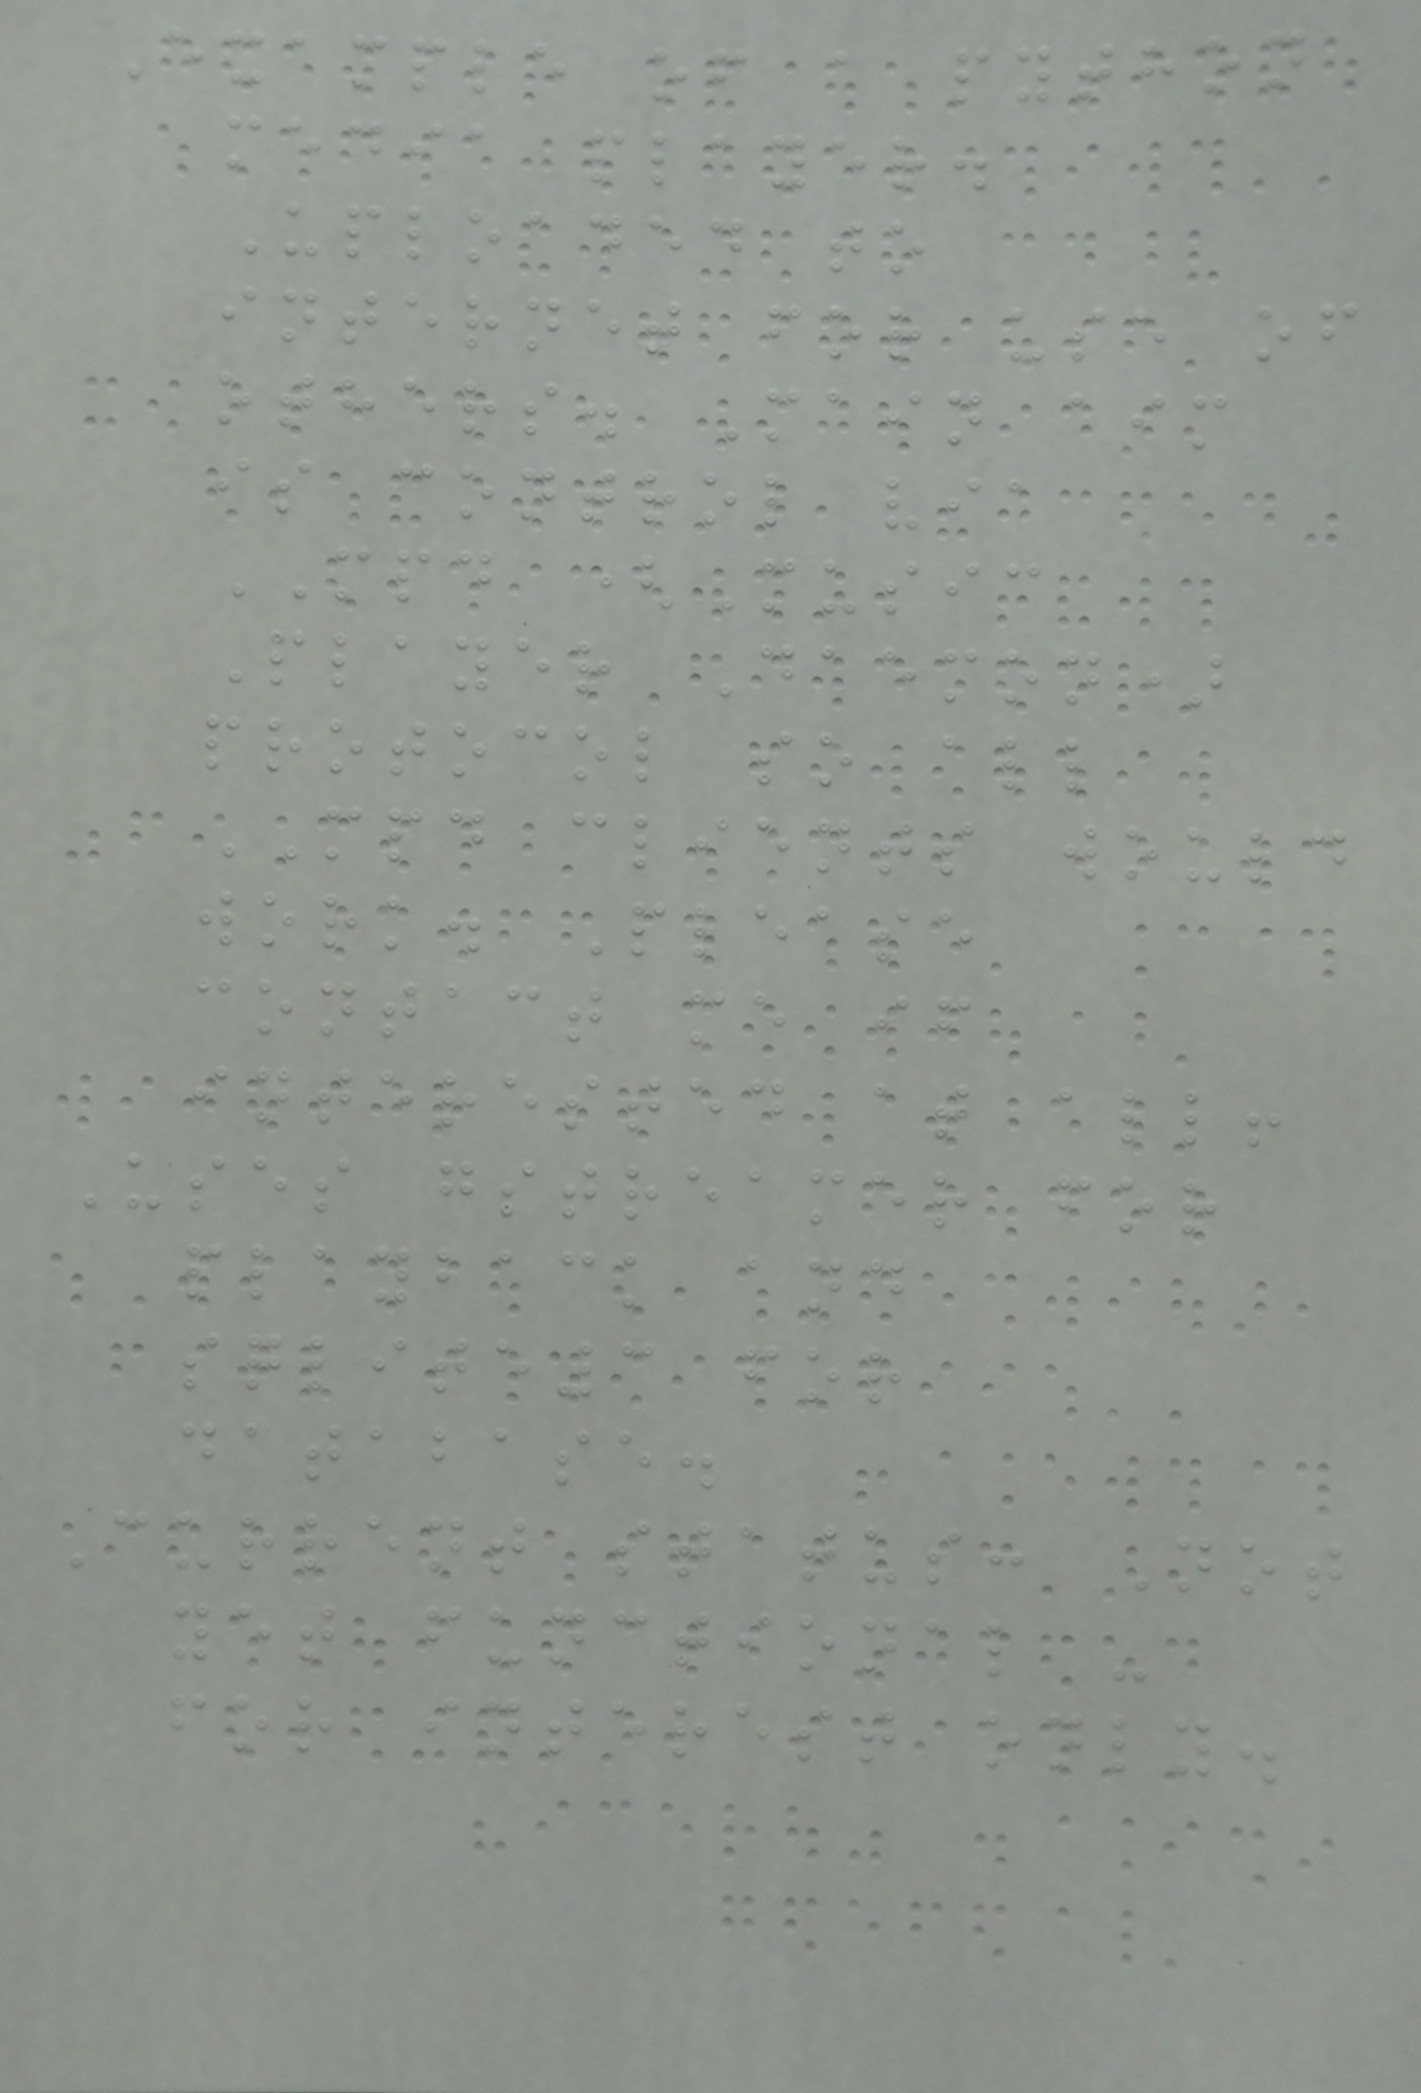Example of a python
media player.
Uploaded to
internet for use of
others. Main aim
is control via
MPD (Music
Player Daemon)
protocol so all
MPD clients would
work. Please
contact me if
interested at all!
Uses gstreamer for
playback and
sqlite3 for
database.
Current status: Not
yet functional -
for interest only.
